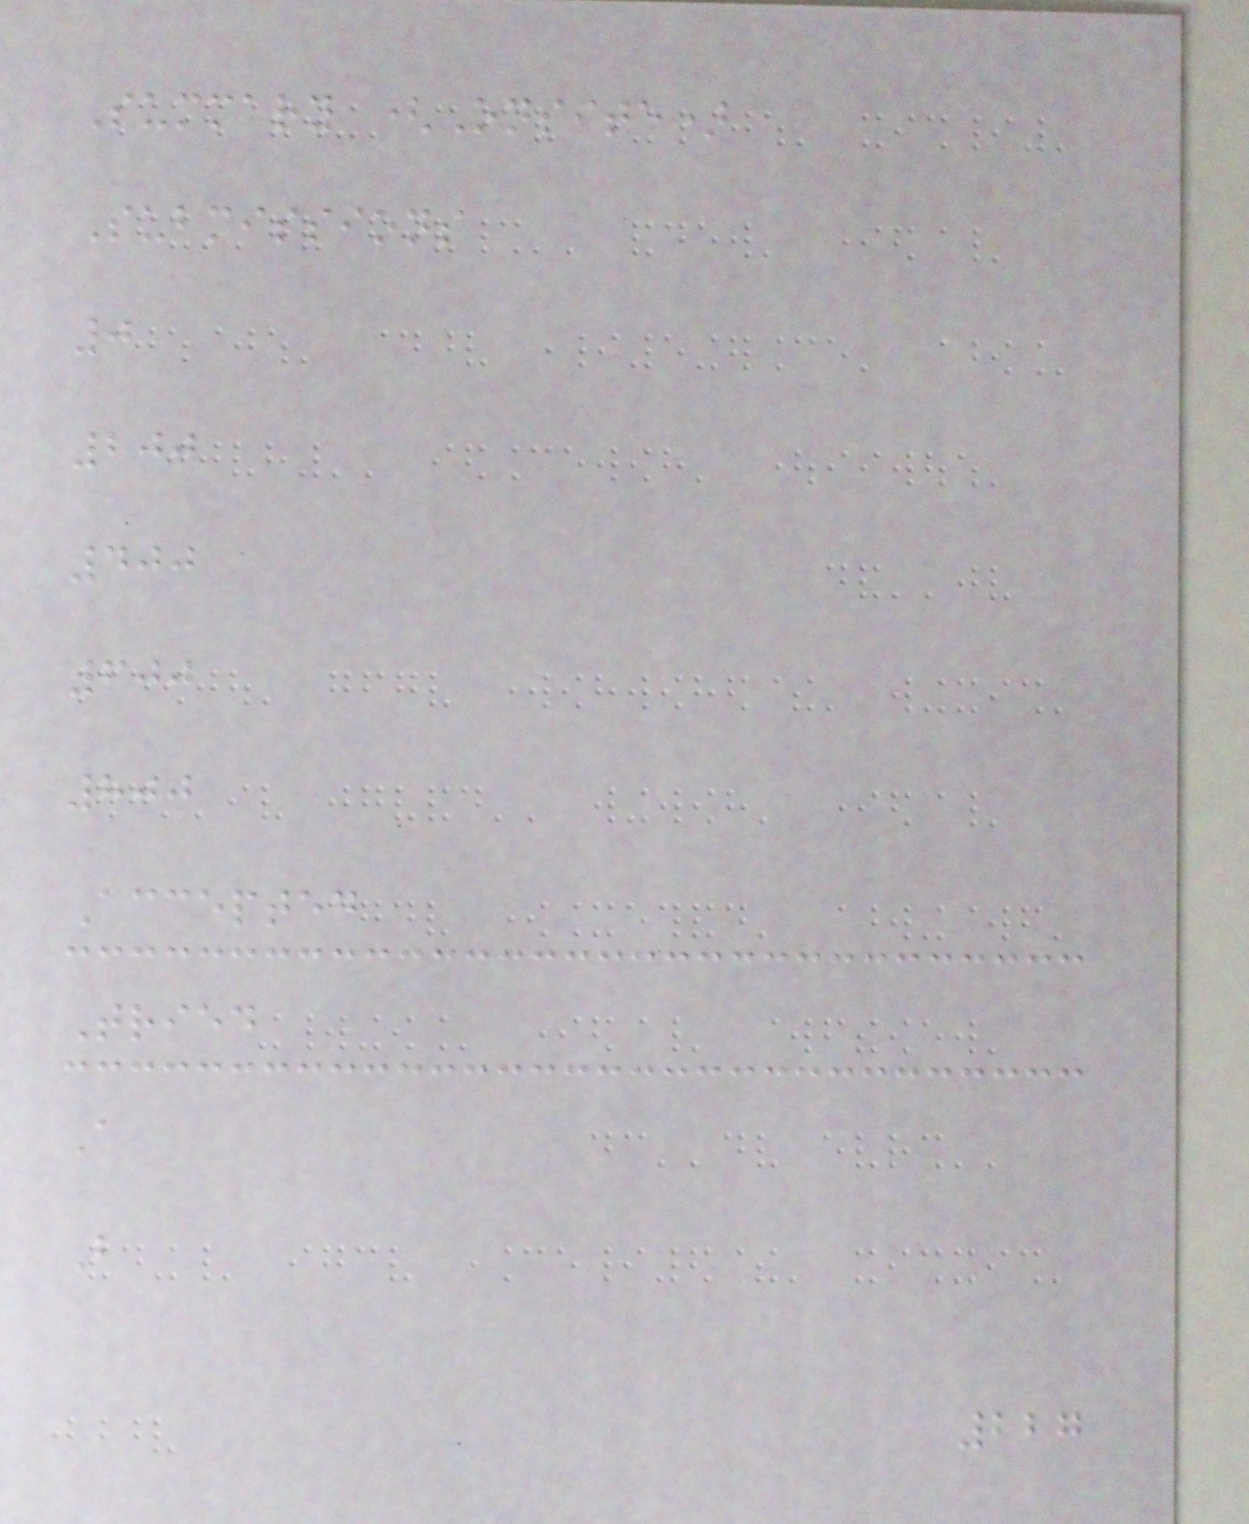Summary (Onsite)
Submissions
0
200
400
600
800
Accepted
Tried
A
B
227
